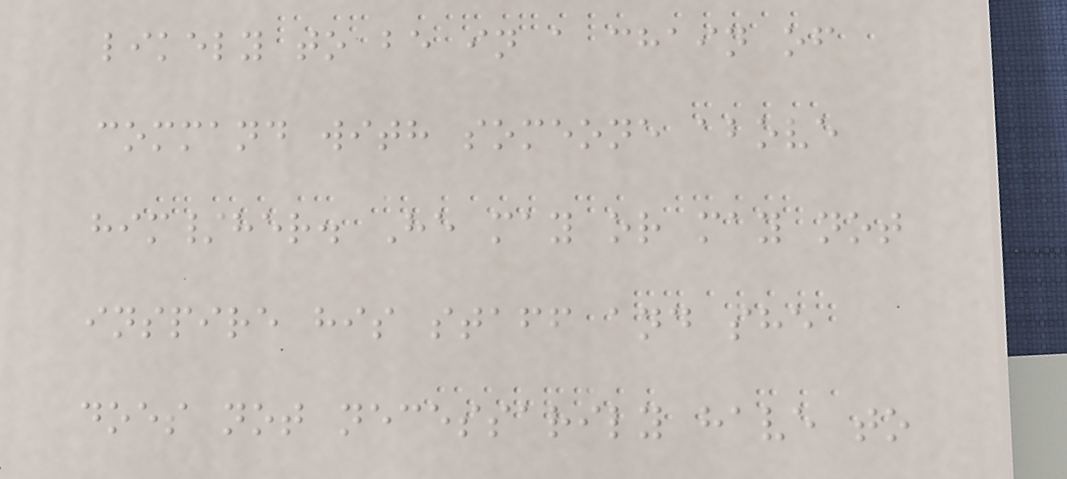likely to be in a chain of
command with someone above
him/her. He may or may not
inspire his staff and she
does not necessarily have to
